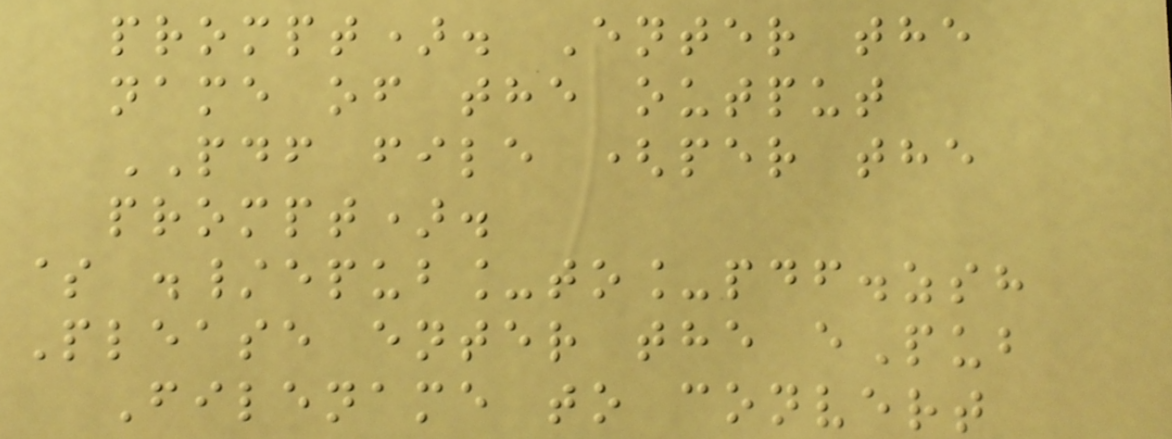prompt). Enter the
name of the output
PDF file (per the
prompt).
$ ./epub_to_pdf.zsh
Please enter the ePub
Filename to convert
